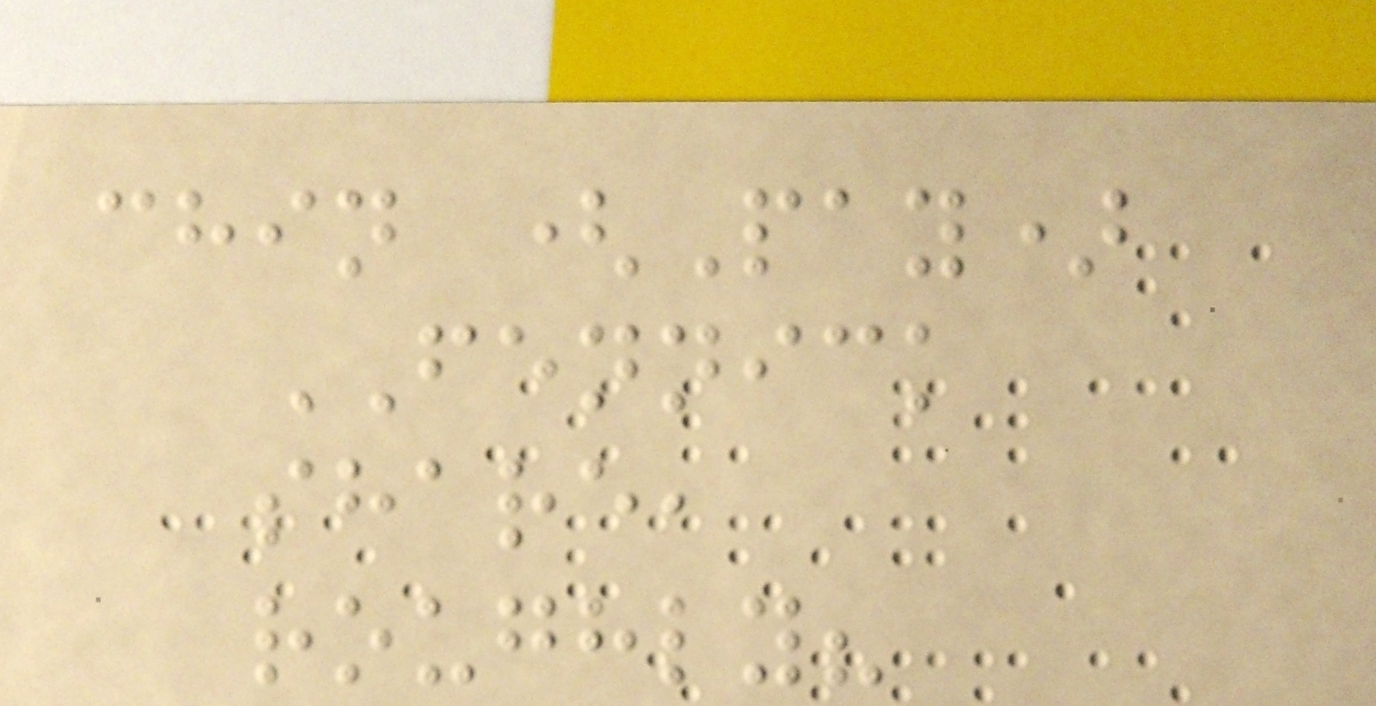chin (Pay)
FENNICK
share,
roughly?
